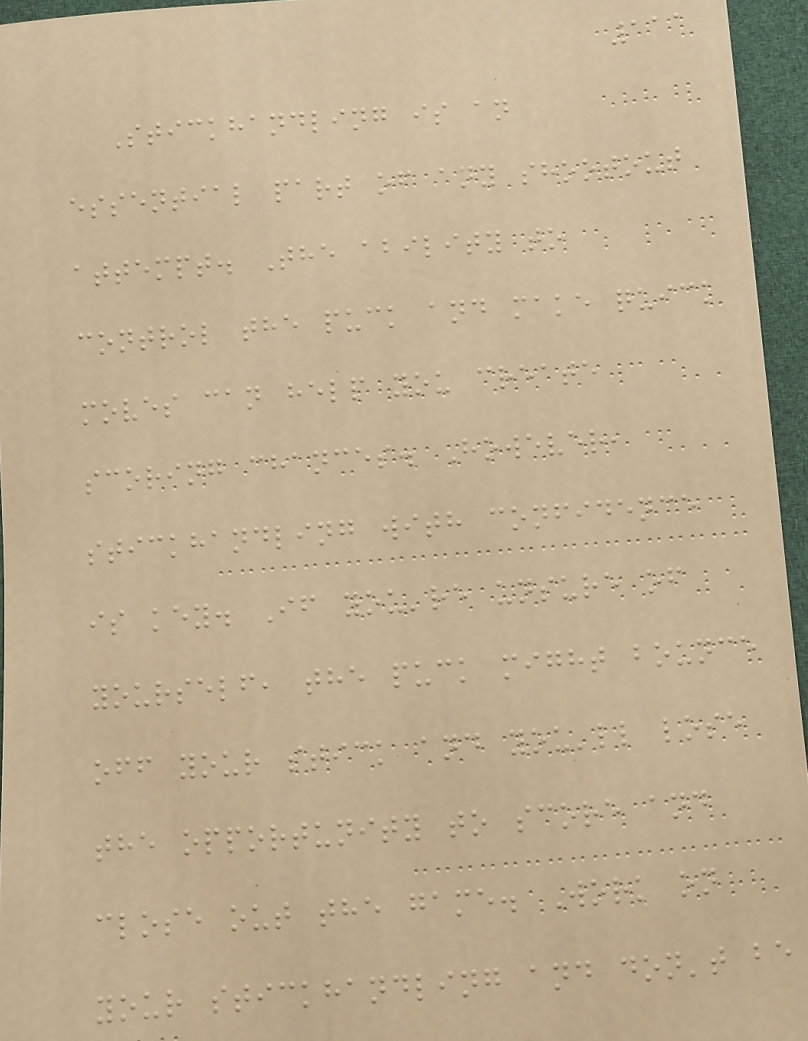111
Stickhandling is an
essential part of any shootout
attempt. The ability to
control the puck and make quick
moves can help you create
scoring chances. However,
stickhandling with confidence
is key. If you're unsure of
yourself, the puck might bounce
off your stick and you'll lose
the opportunity to score and
close out the game. Work on
your stickhandling and don't be
